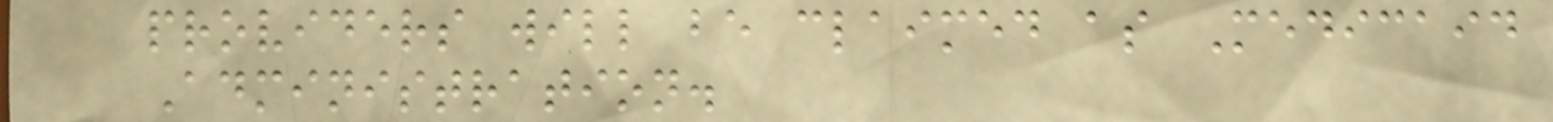providers will be claimed as Medicaid
Administration.
